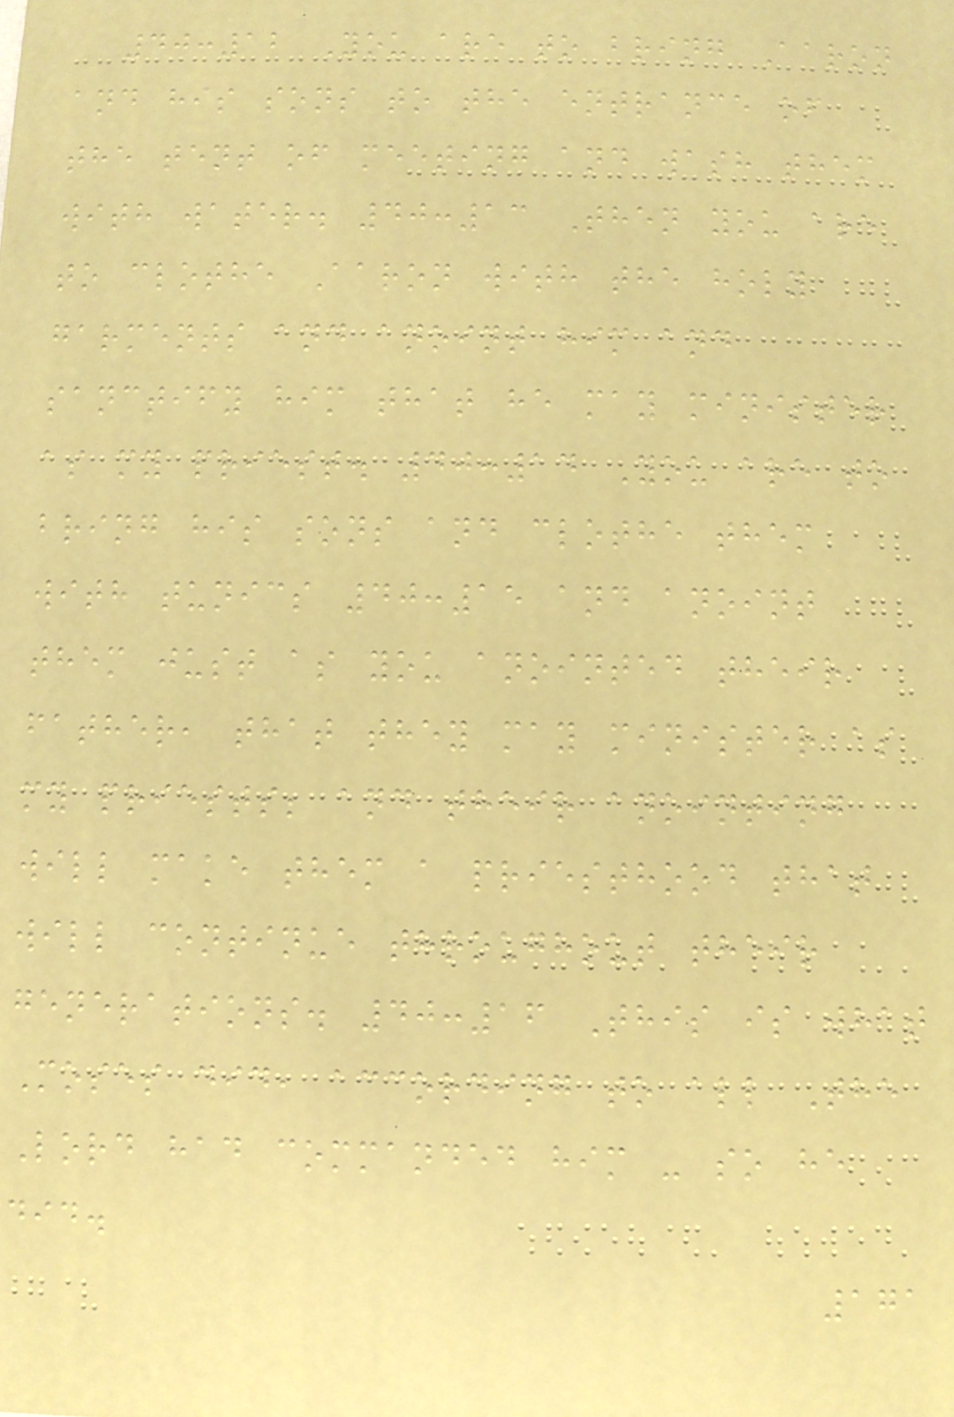40:12 You are to bring Aaron
and his sons to the entrance of
the tent of meeting and wash them
with water. 40:13 Then you are
to clothe Aaron with the holy
garments and anoint him and
sanctify him that he may minister
as my priest. 40:14 You are to
bring his sons and clothe them
with tunics 40:15 and anoint
them just as you anointed their
father, that they may minister as
my priests; and their anointing
will make them a priesthood that
will continue throughout their
generations. 40:16 This is what
Moses did, according to all The
Lord had commanded him - so he
did.
171
